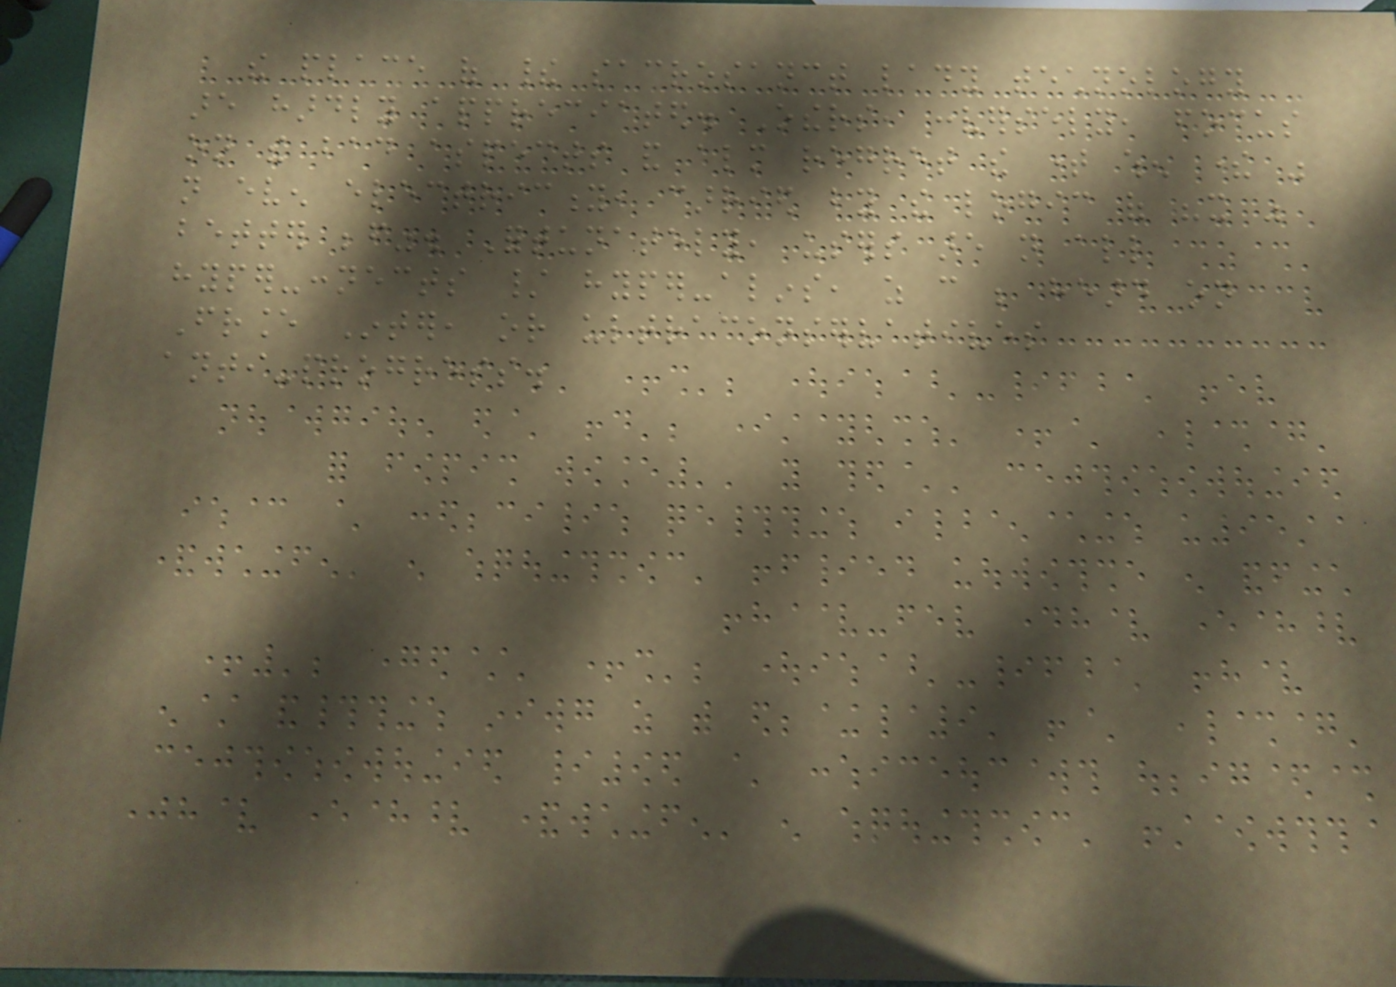the place of their sacrosanct lady technology
are hardly appreciated. Others, conversely, focus
on the bad aspects and almost regret the time when there was
not even electricity, carried by the logic of "it was
better before". Fortunately, users are not all
hyper-connects / hyper-alins, as can be heard on
France Inter, or ultraconservatives
anti-progress.
